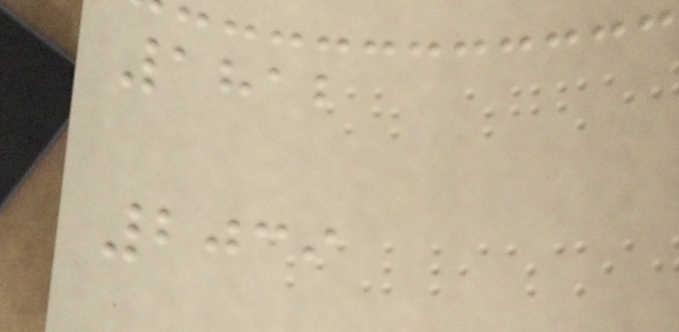1812
2039
